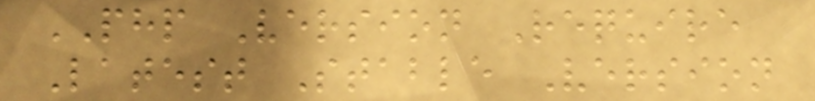PHP Version Require
Latest Stable Version
